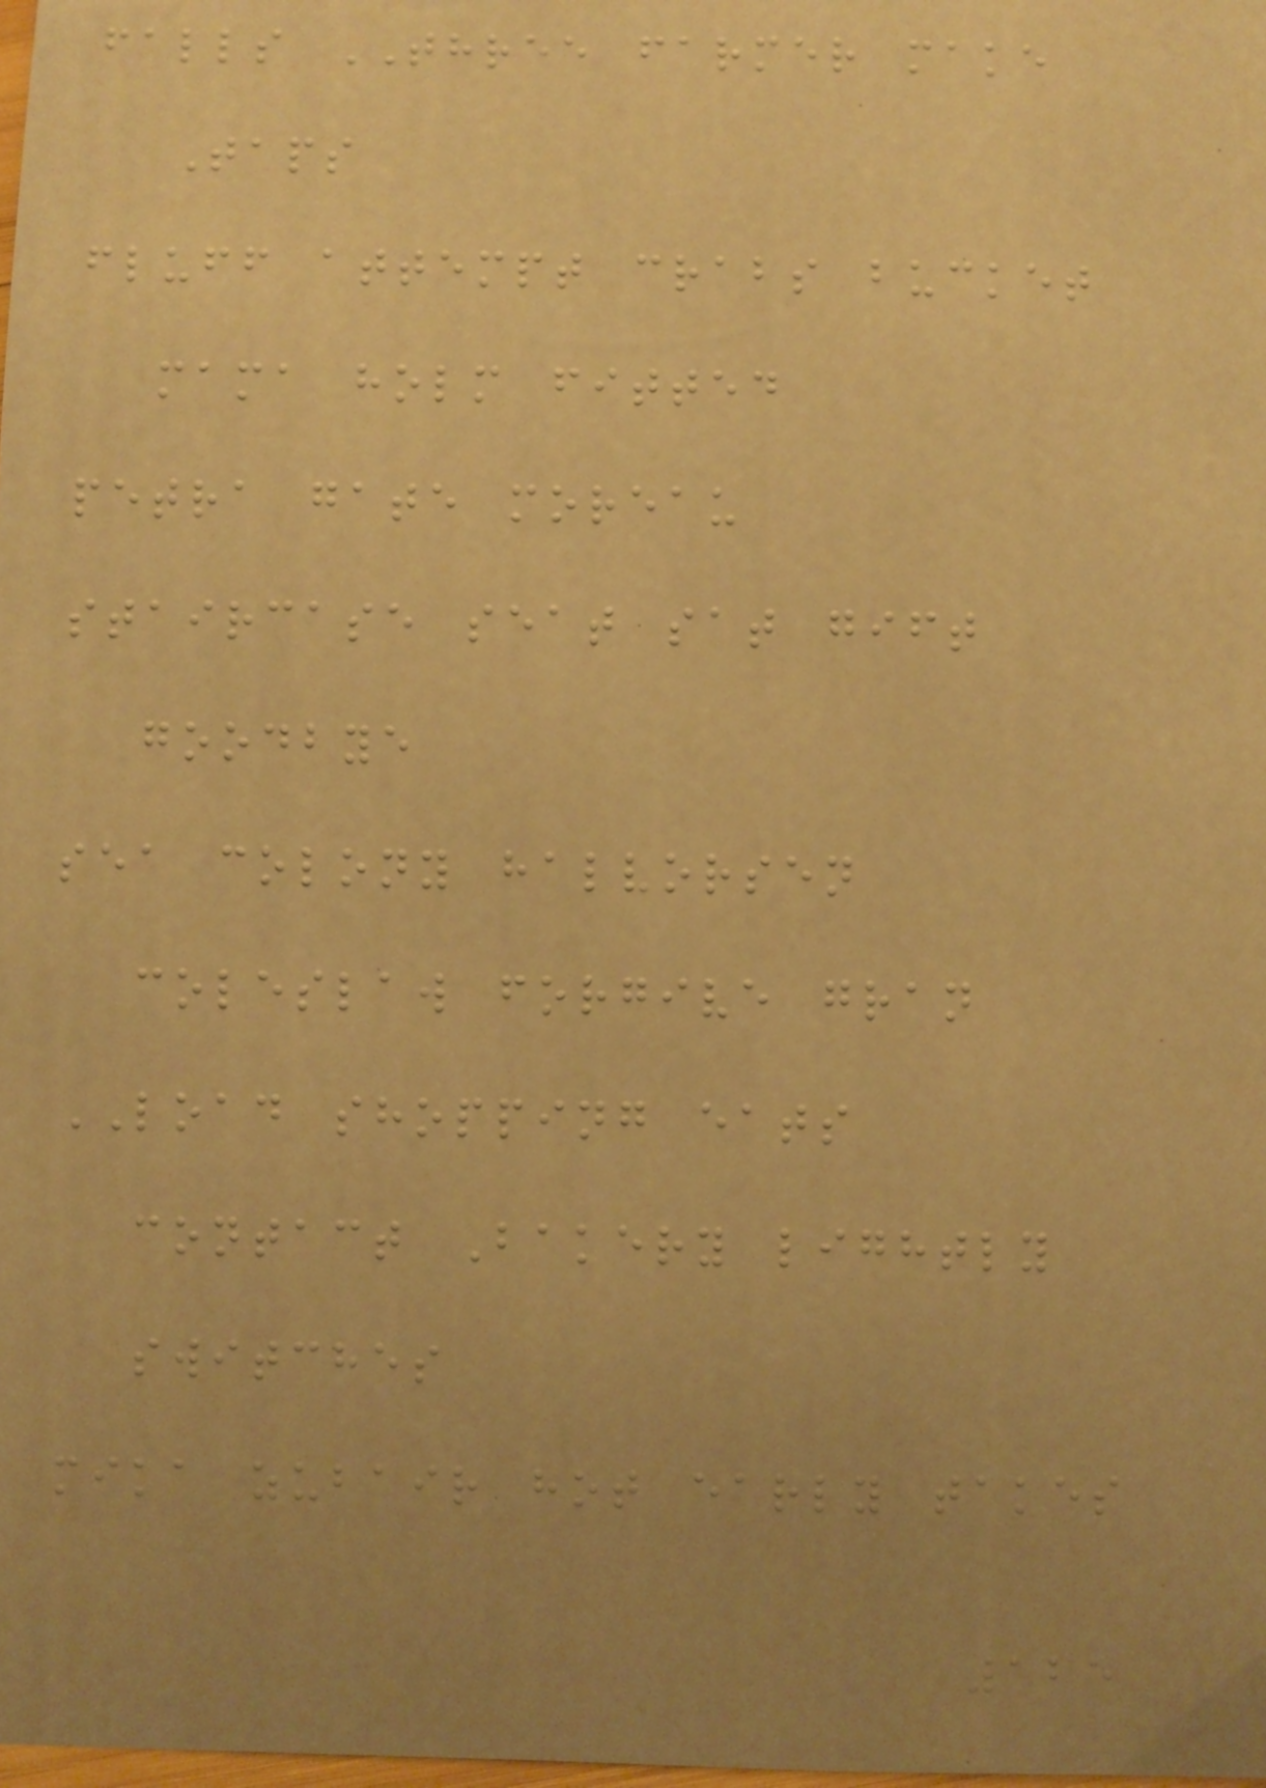falls THREE farmer make
Taps
fluff attempt crabs bucket
mama holm fitted
petra gate moreau
staircase seat sat gift
goodbye
sea colony halvorsen
coleslaw forgive gran
LOAD shopping eats
contact Bakery lightly
switches
mika zubair hot early takes
125
